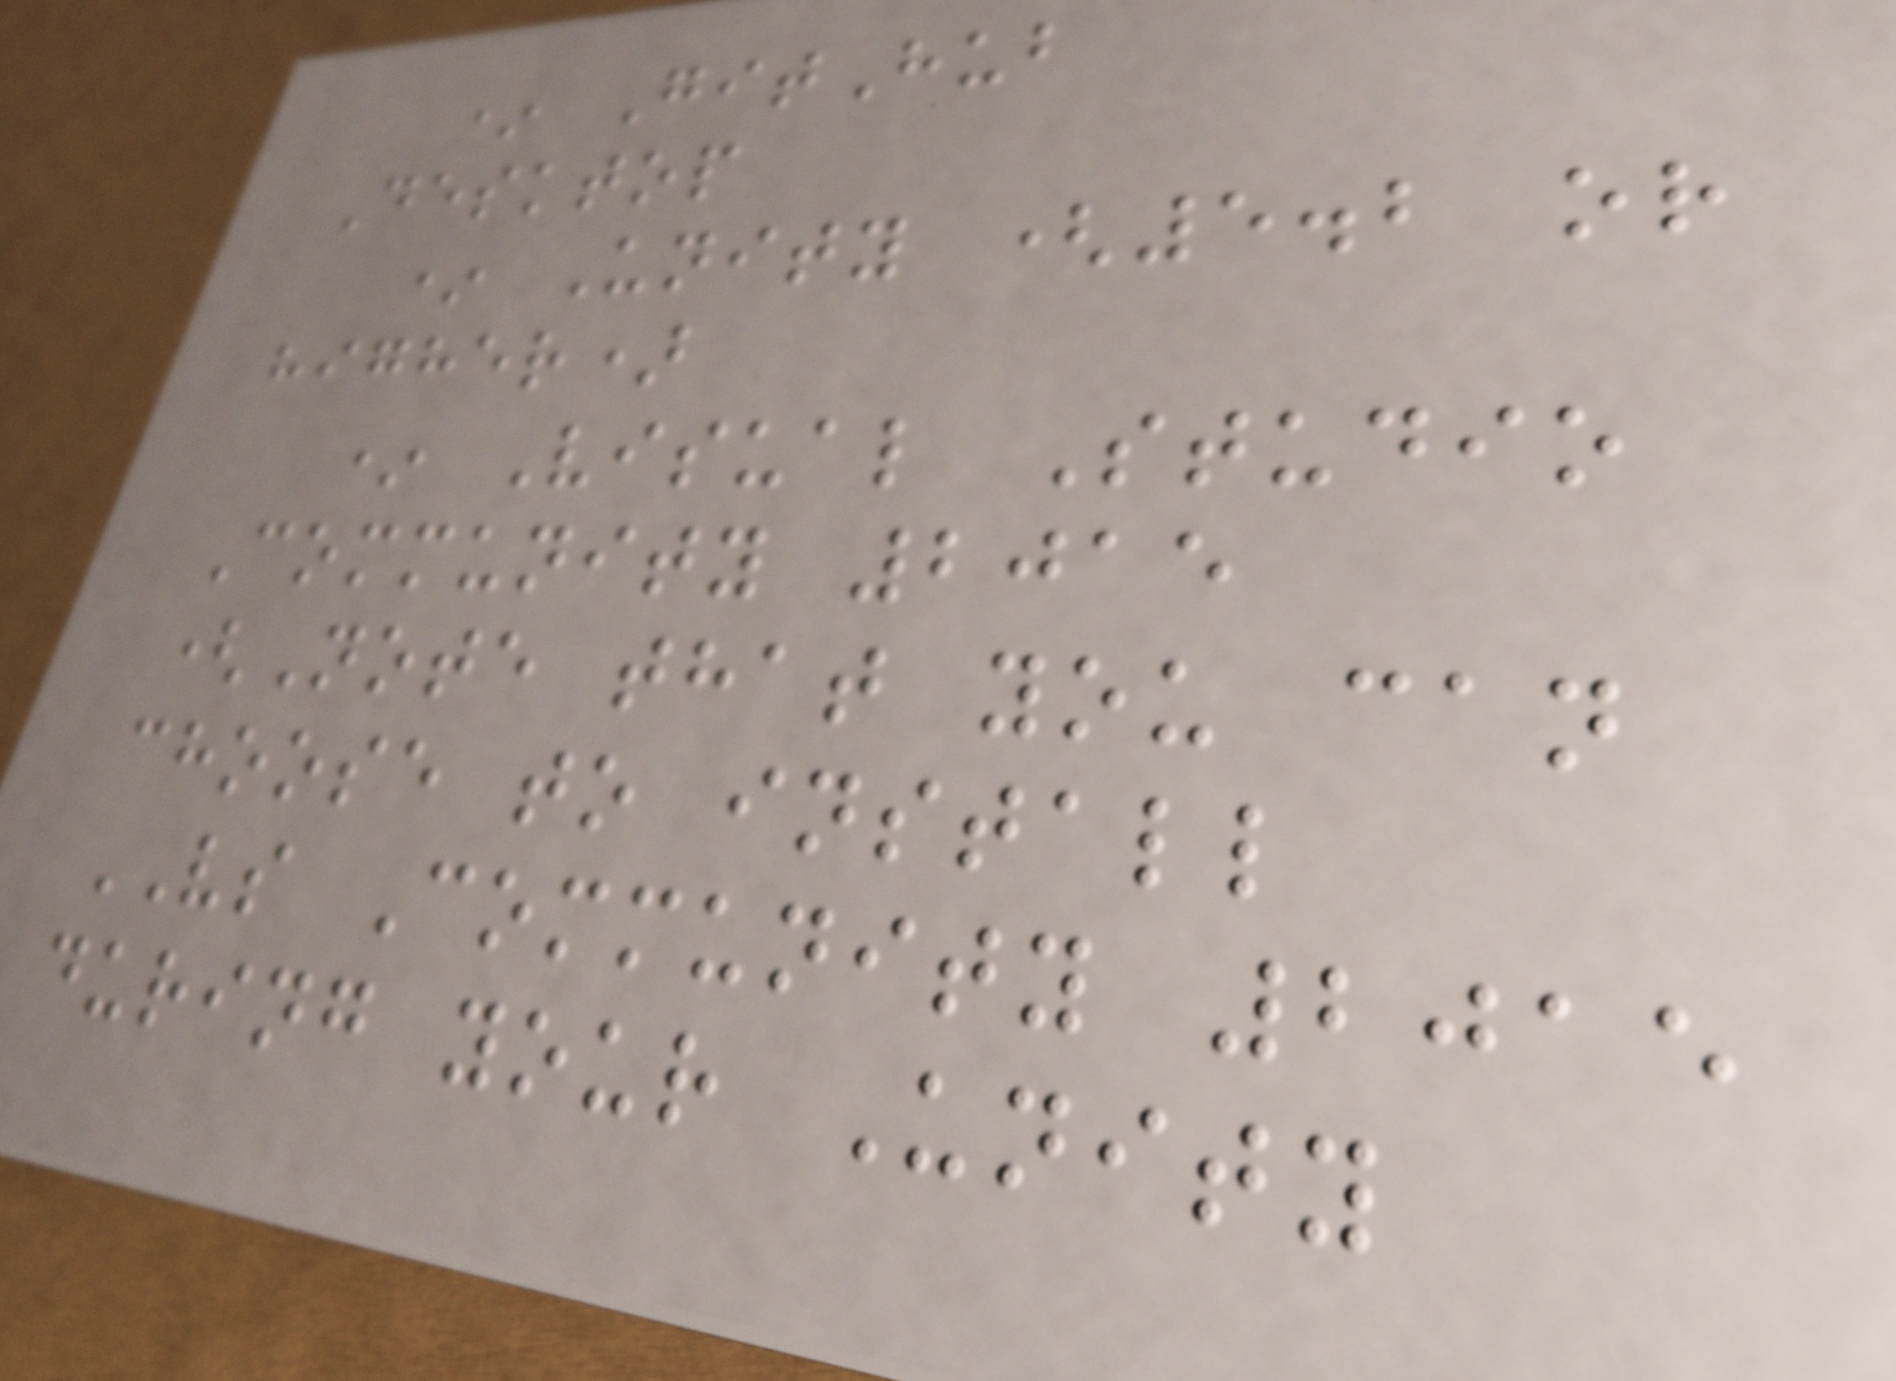* GitHub
Desktop
* Unity (5.2 or
higher)
* Visual Studio
Community 2015
(Note that you can
choose to install
VS Community 2015
during your Unity
